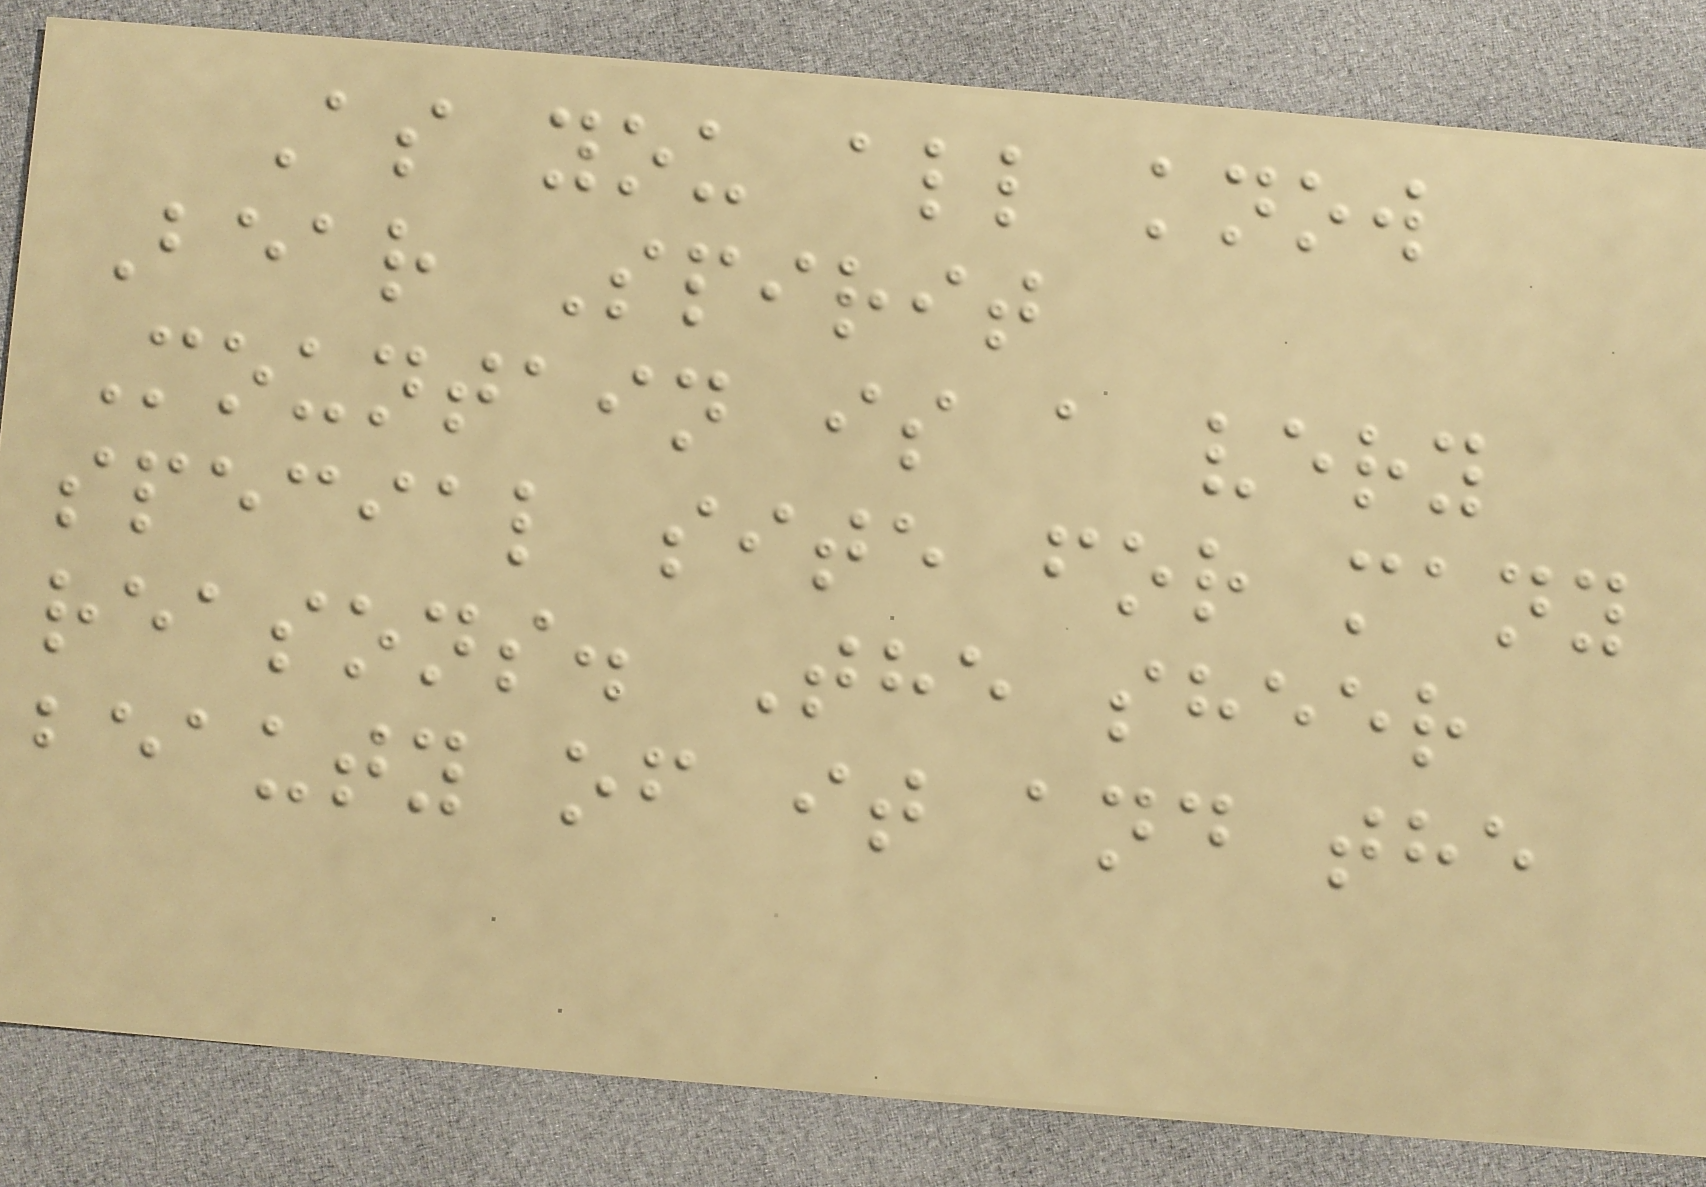As you all know
Bear Spirit
Mountain is a very
special site for many
reasons. The sheer
beauty of it and the
